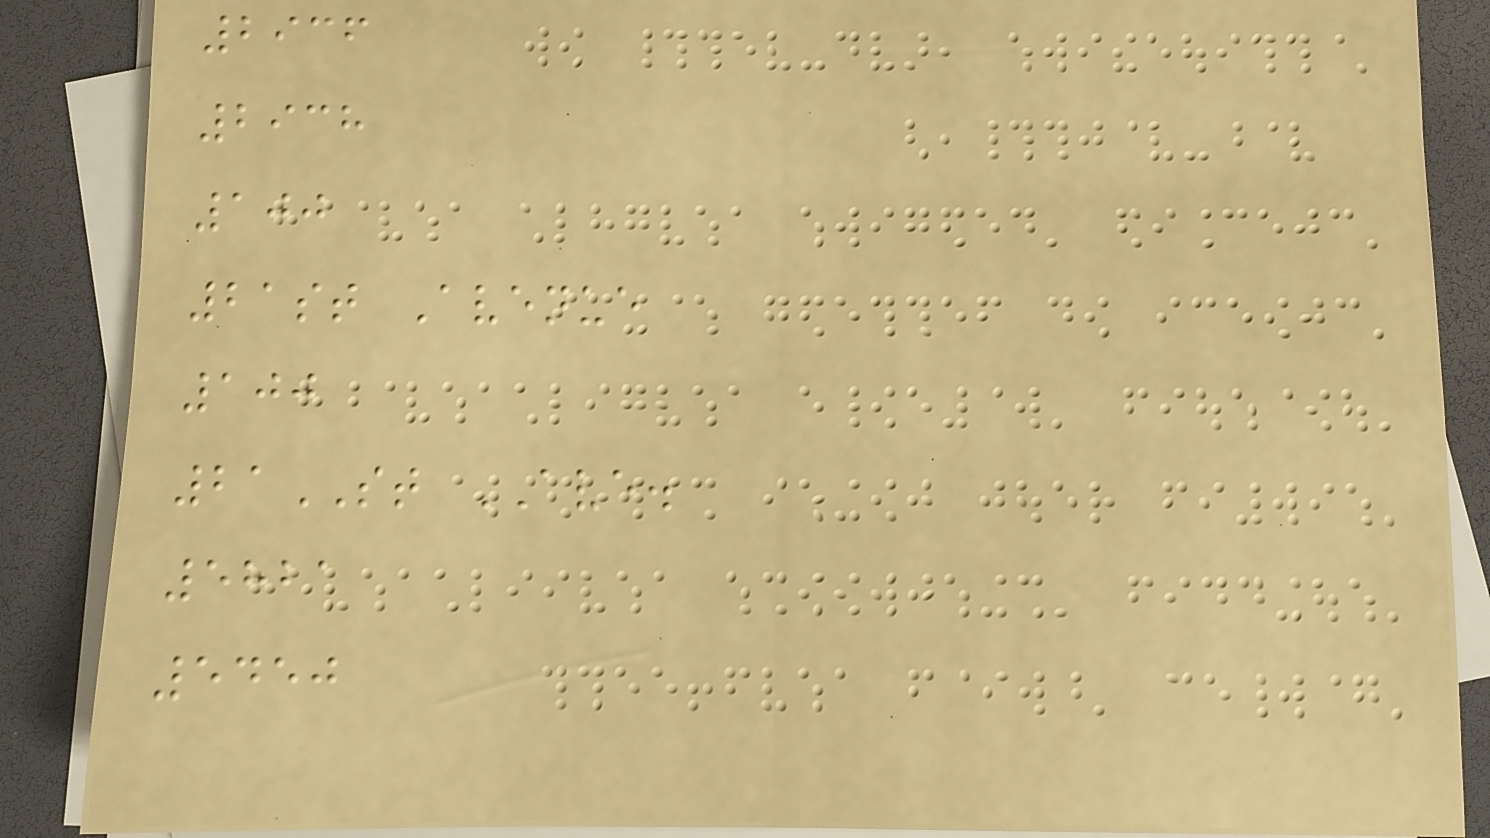2936
2938
100
21st Avenue
100
21ST AVE.
5821
5450
